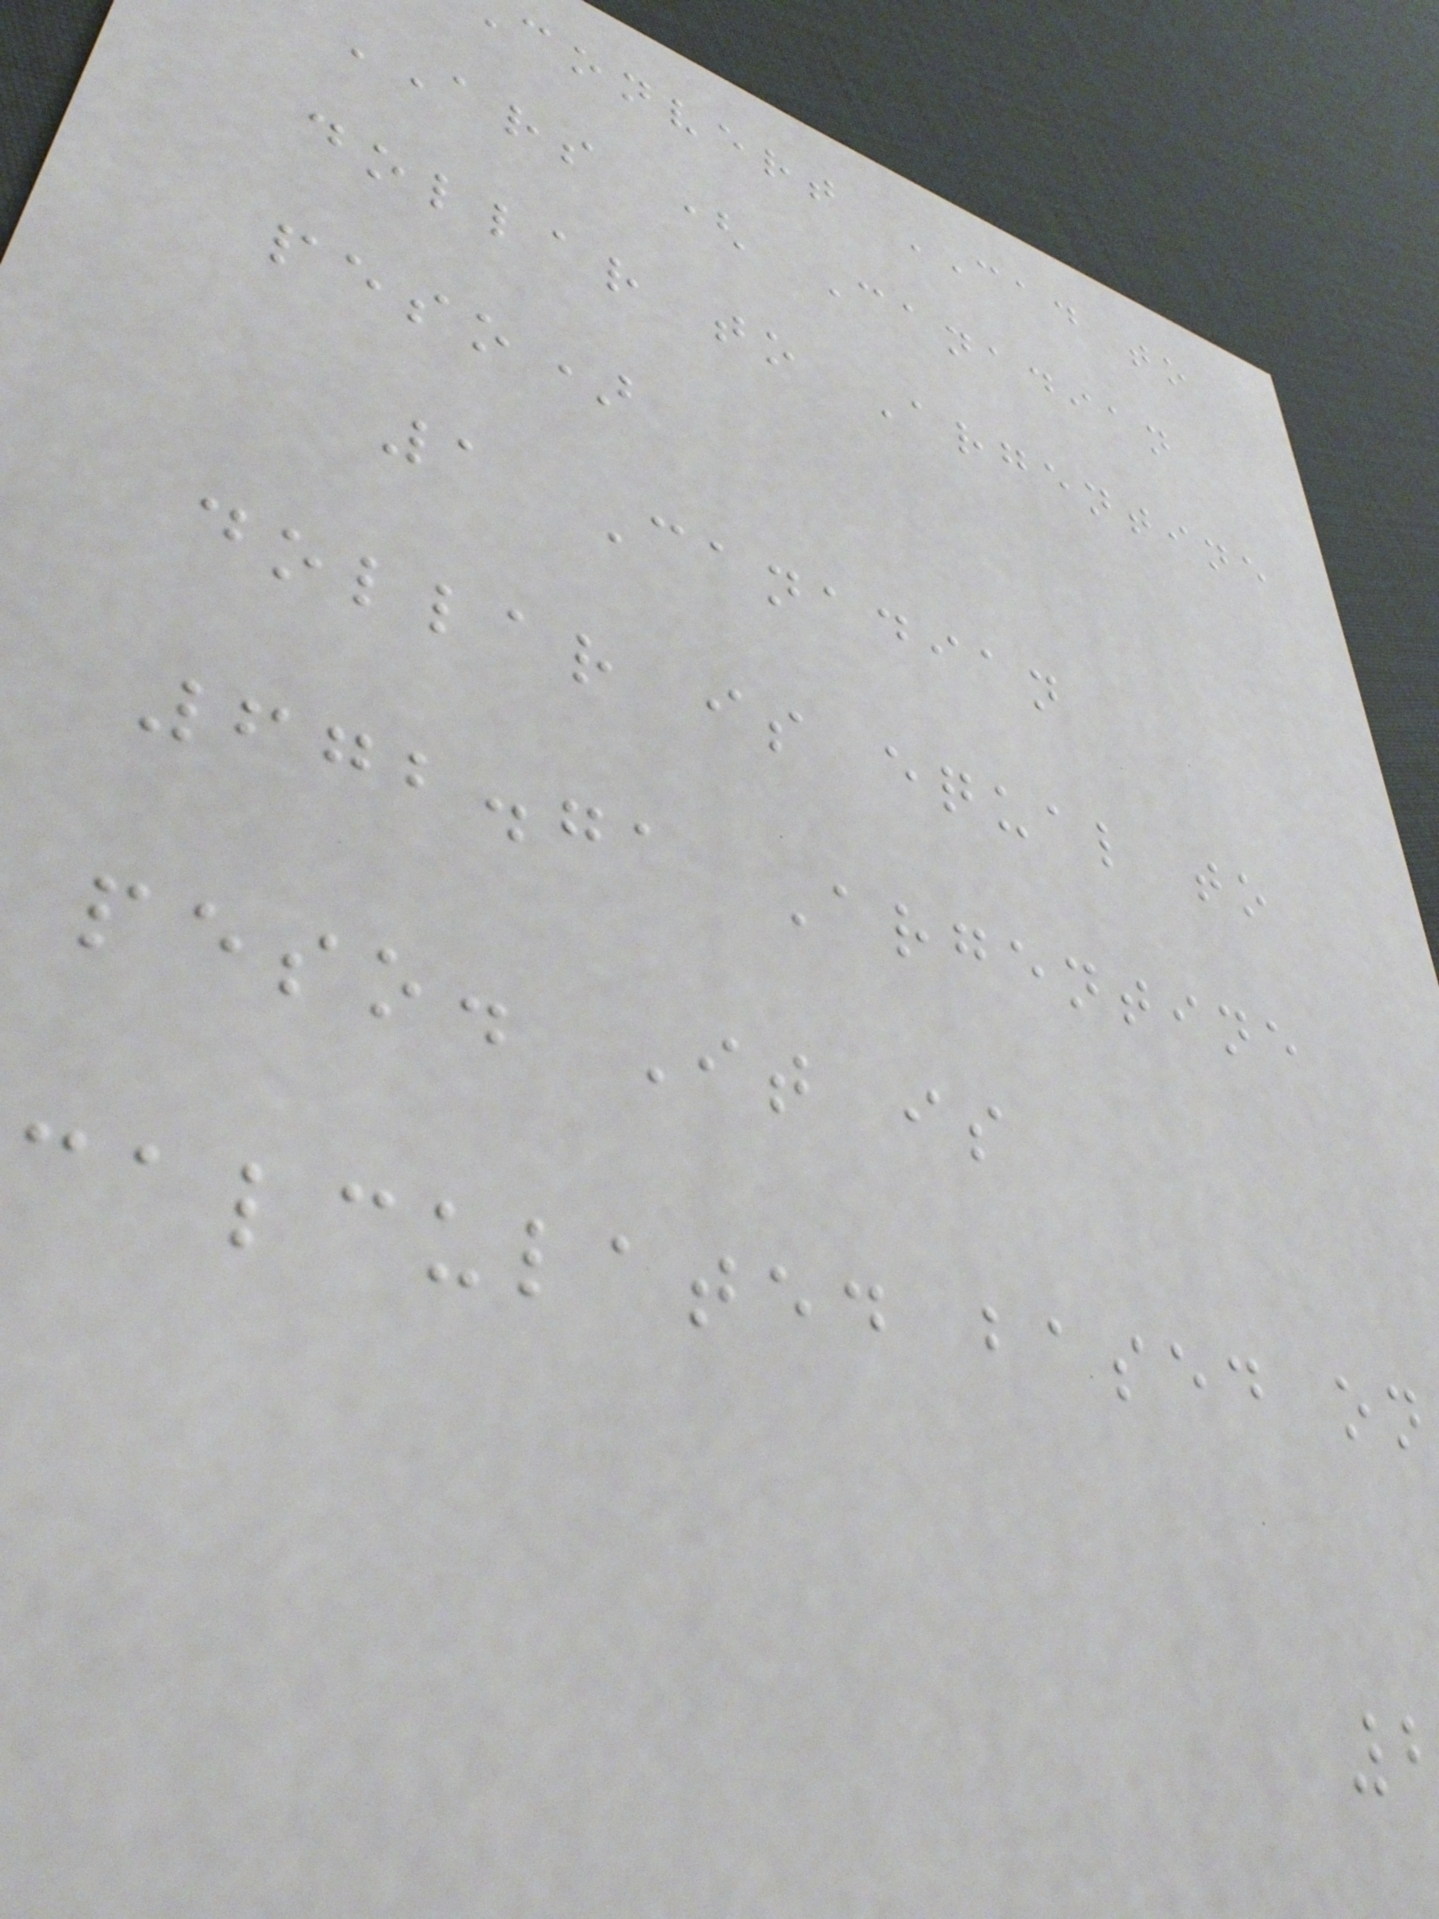convert CAD to
ARS ( Canadian
dollar to Argentine
peso)
1 Canadian
dollar is equal to
672.71 Argentine
peso. It is
calculated based on
